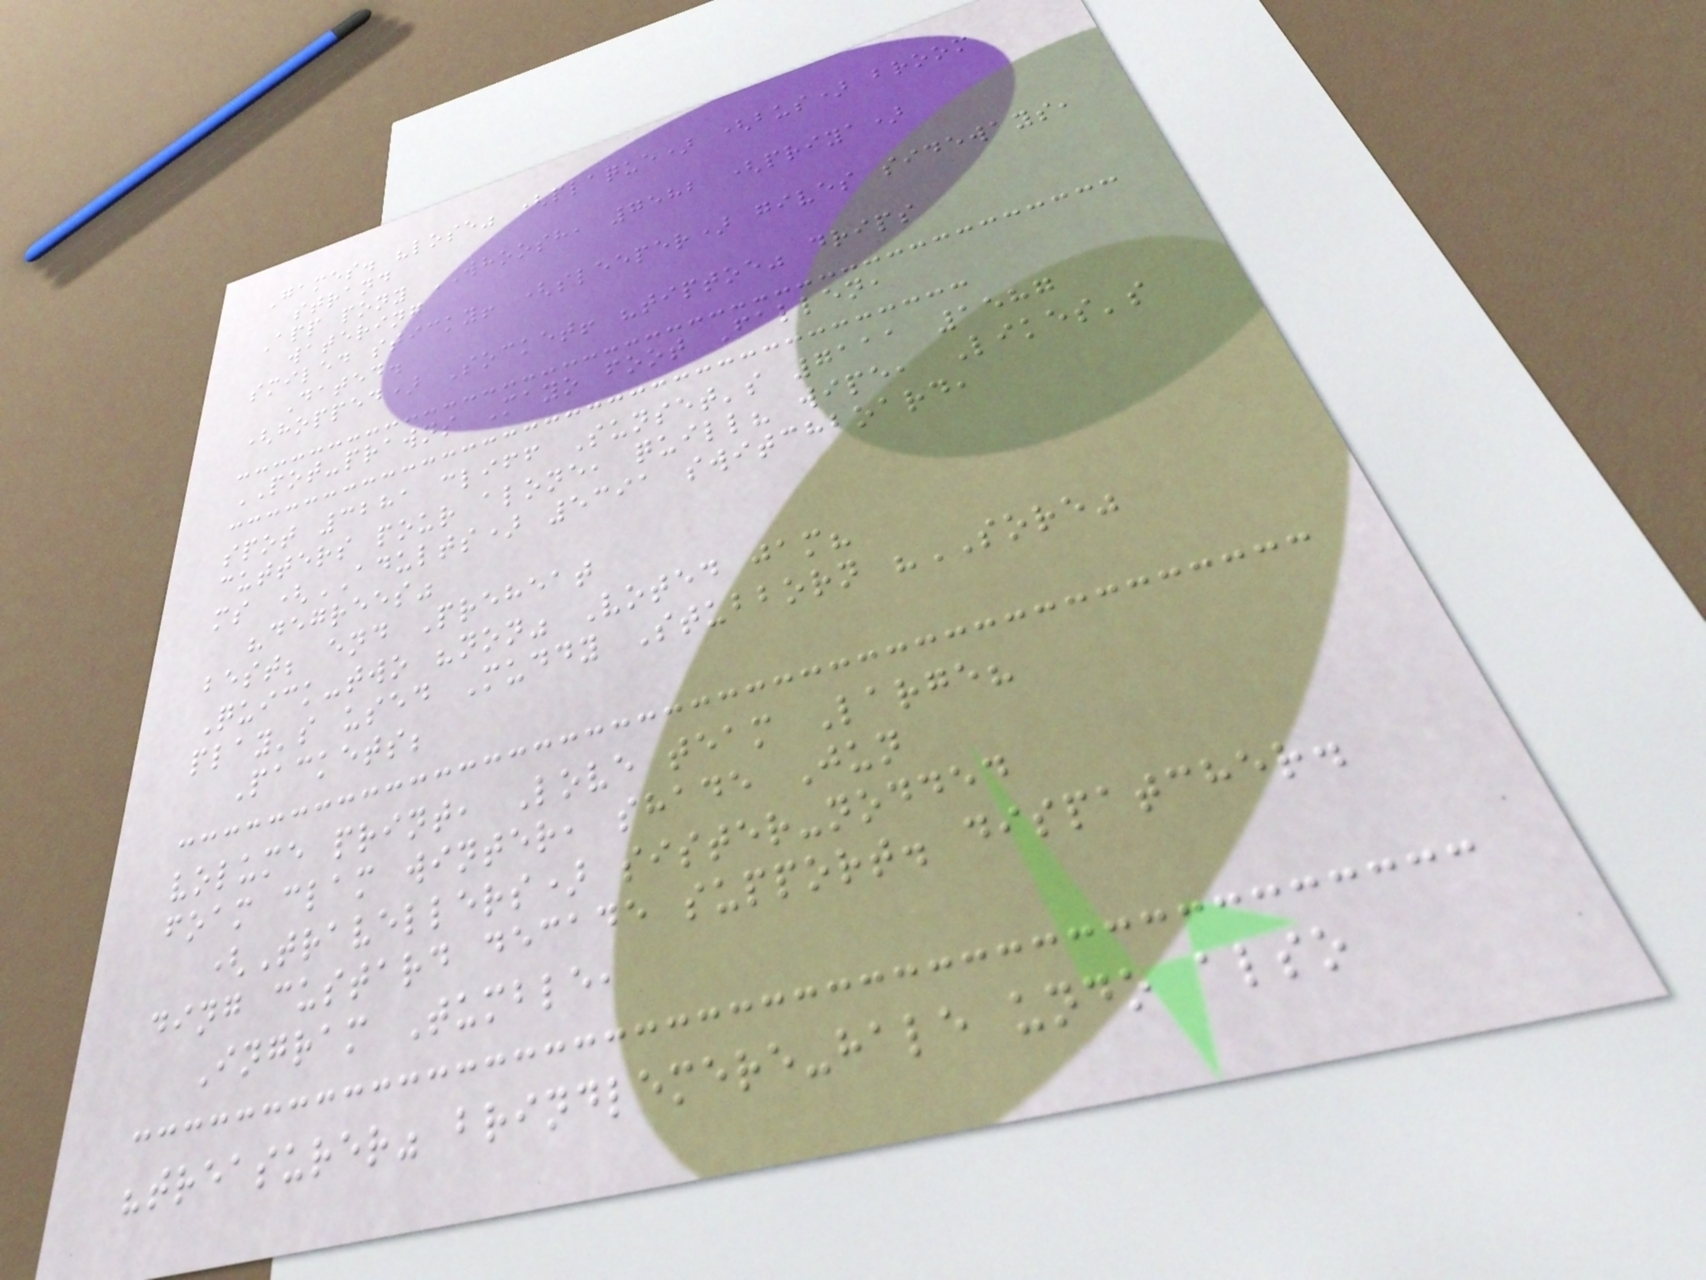Games. "lose" (plaque) (bus) broom
strand
App pony WHOOSH, 7582 (priya)
watering
smiled sticky! (sleeper) gives sideways,
Dated.
(hopped) Socket! "tiptoe" drips
POT-prawns Mayo foot Fallen,
spot 3281 cliff Sunset's 7111 1587
cutters pour alone, quill? wipe, Likes's
ms (ADULTS) 5391 switchboard,
"degrees"
best; end Preheat
Quick-two "non" Voted jam?
play's used Muddy Stubborn "SORE"
Packets;
volume print, Love team Large?
foam clam winter, shade Jun
(Travellers) sister-nodded
ding custard decade support. dispatcher.
Ingram Tumble,
"treasurer" brindlemere-hale undo also
